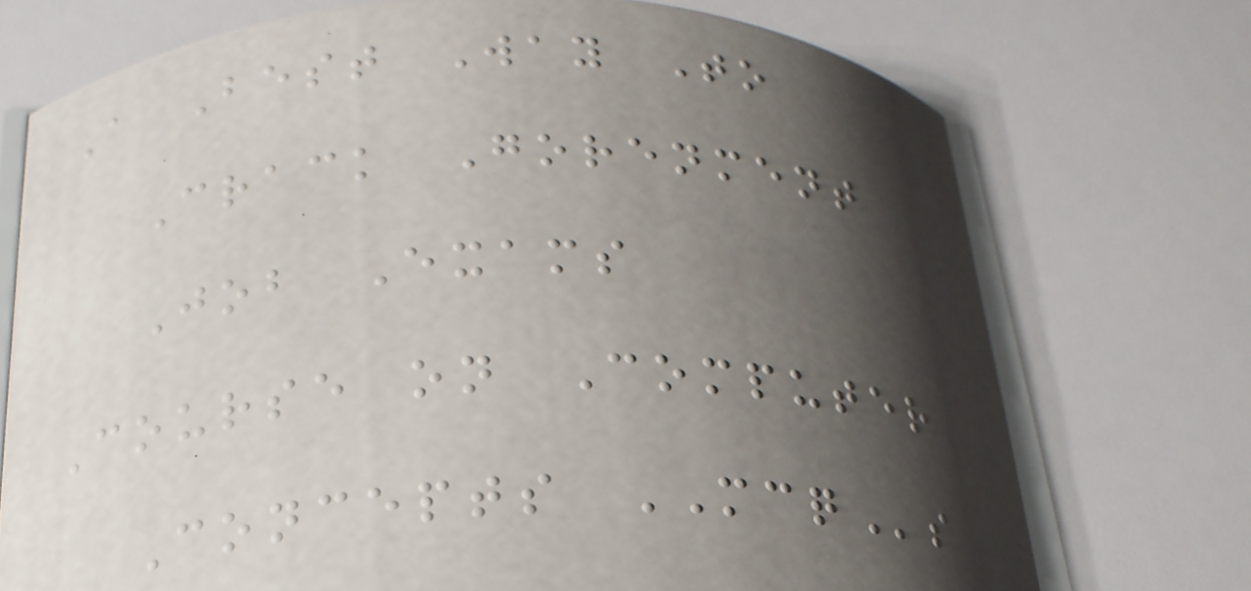A Best Way To
Crack Gorenment
Job Exams
Course on Computer
Concepts MCQs
